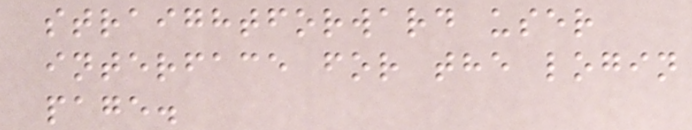straightforward user
interface for the login
page.
